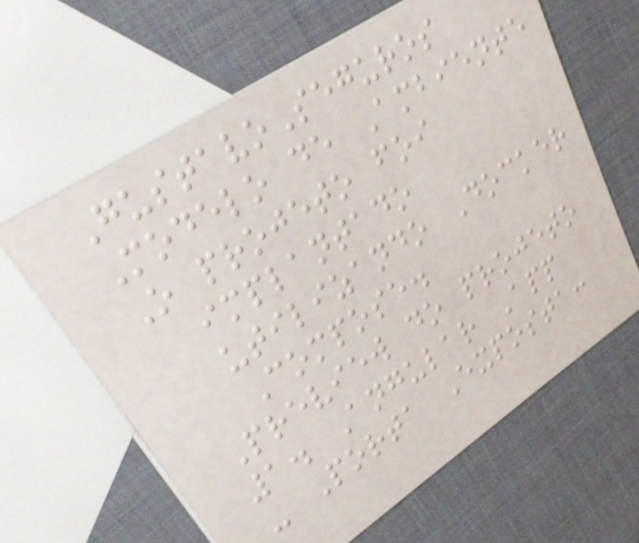GustavoSeguros
Modelo de Ambiente
O projeto foi
implantado
utilizando Docker
Compose.
Preview do projeto
1. Angular App
- Porta Exposta:
